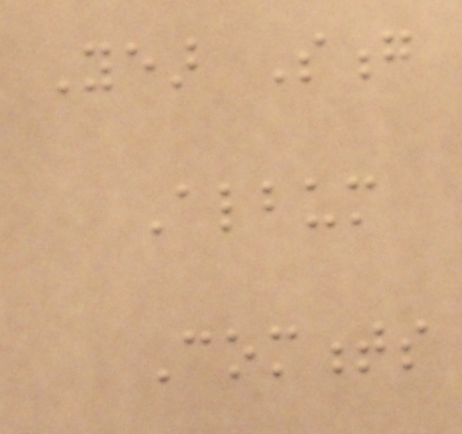Year Song
Album
Comments
